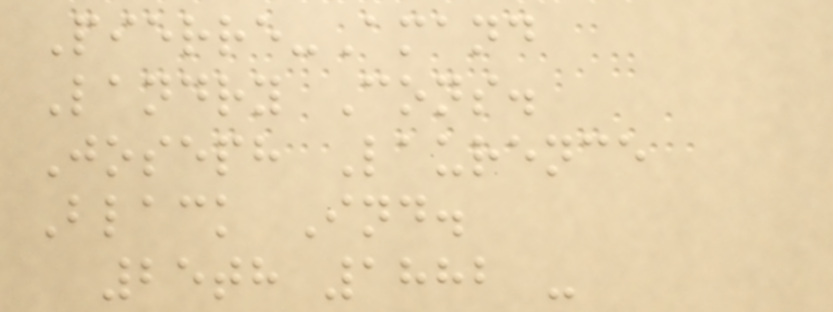Pierre-Amand
Landry Cons.
Joseph Laurence
Black Ind.
25th 1882 -
